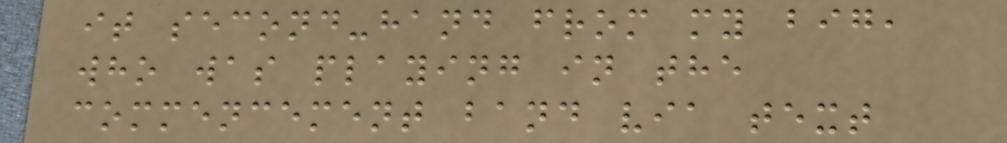it second-hand from my big,
who was playing in the
commencement band via text
